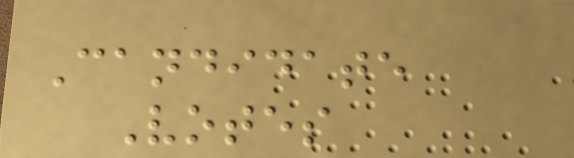Candidate
Votes
